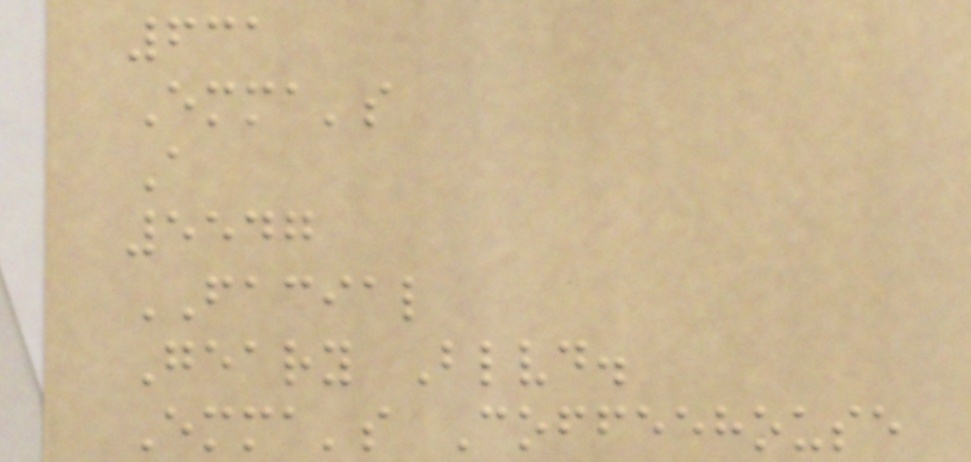631
Emma's
A
5547
FACIAL
Geary Blvd.
Emma's Coffeehouse
